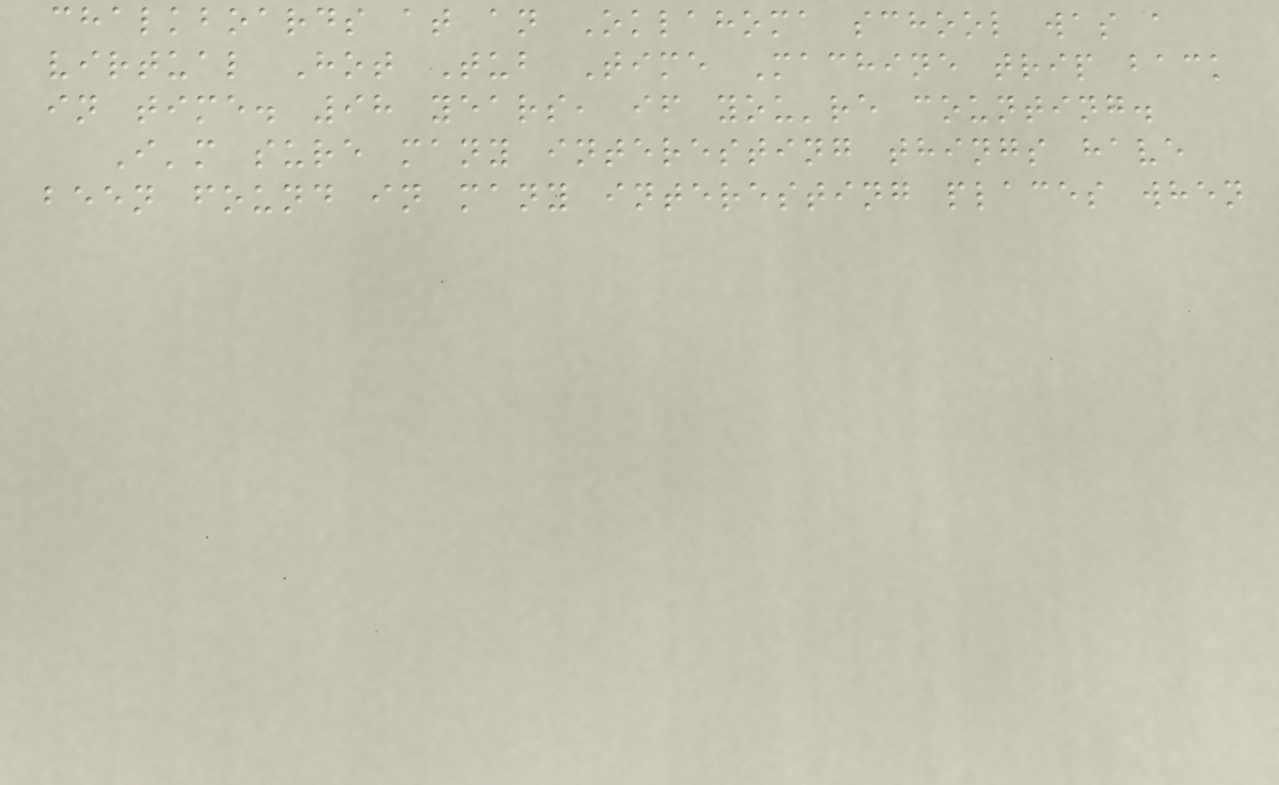chalkboards at an Oklahoma school was a
virtual Hot Tub Time Machine trip back
in time. 98 years, if you're counting.
I'm sure many interesting things have
been found in many interesting places when
